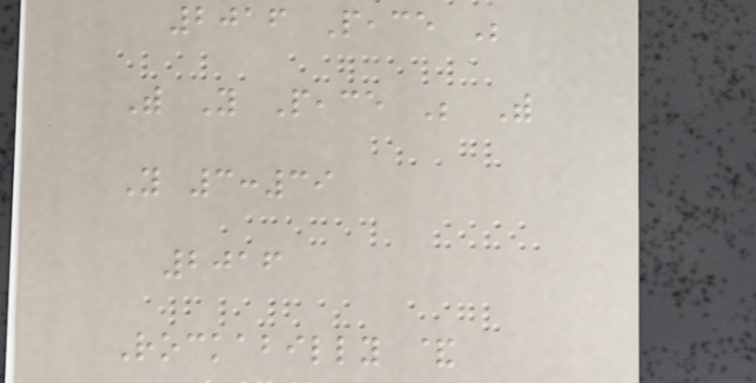2016 Peace Be
With You Peace Be With
You 3:39
2016
Rockabilly &
